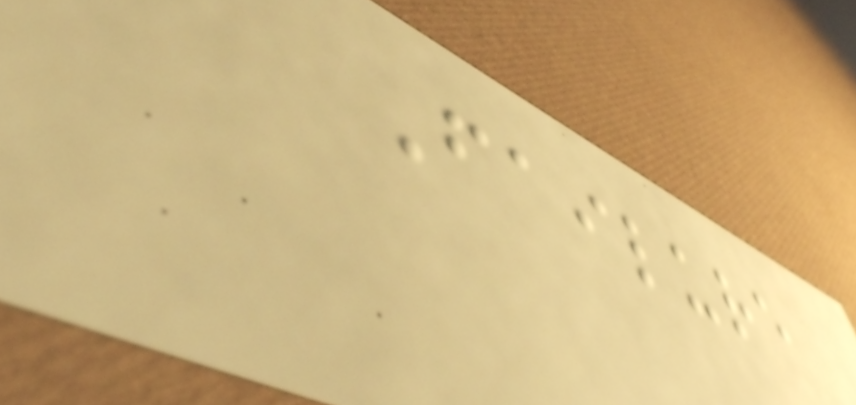Failure
